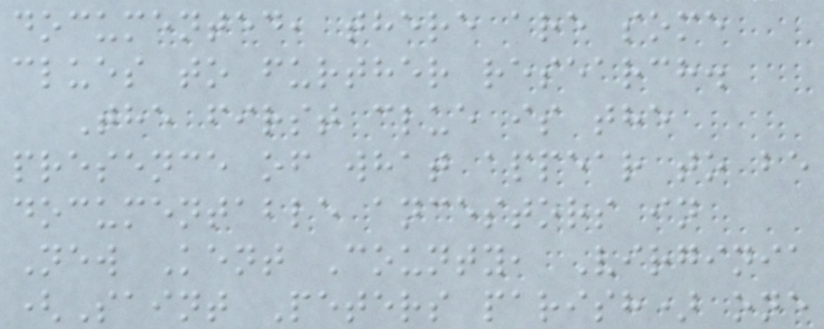documented, there are some
clues to further research.
The first clue is the
presence of what appear to be
documentable ancestors in
New Kent County, Virginia
(Saint Peters parish) one
